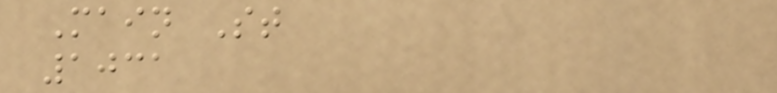Main St
1031
